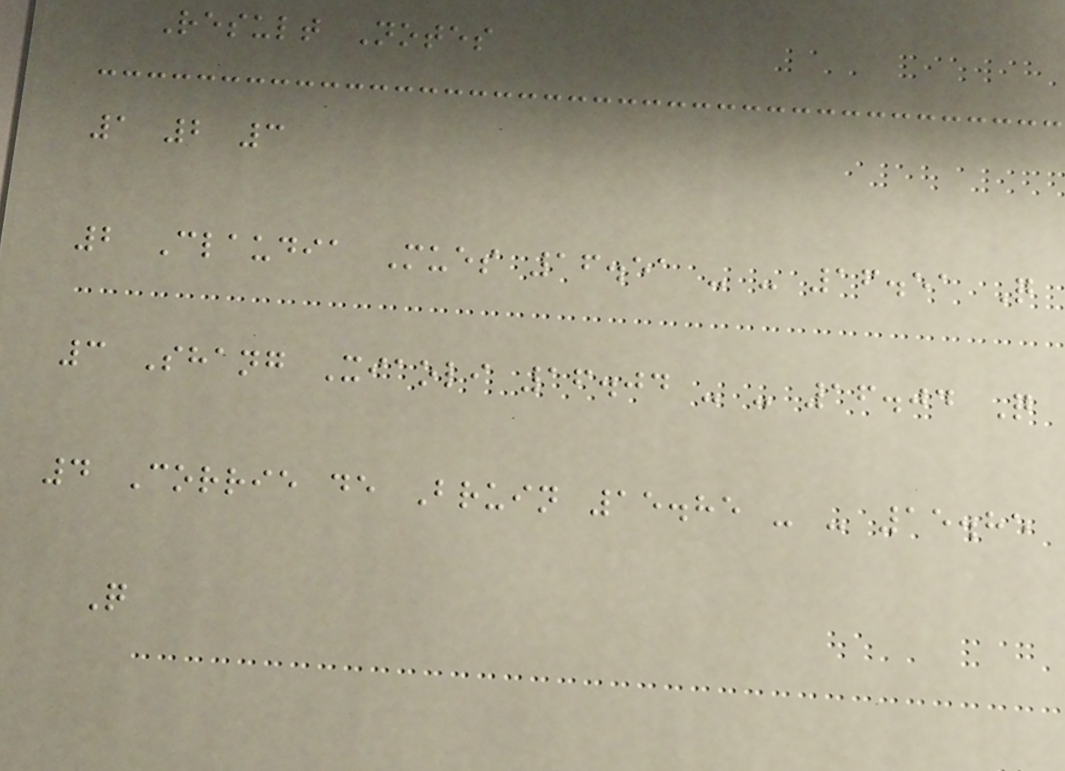Result Notes
1 2 3
2 Claudia Mues 16.51 - - 16.51 Q
3 Shang Xiaoli 16.04 - - 16.04 Q
4 Corrie de Bruin 15.85 - - 15.85
Q
